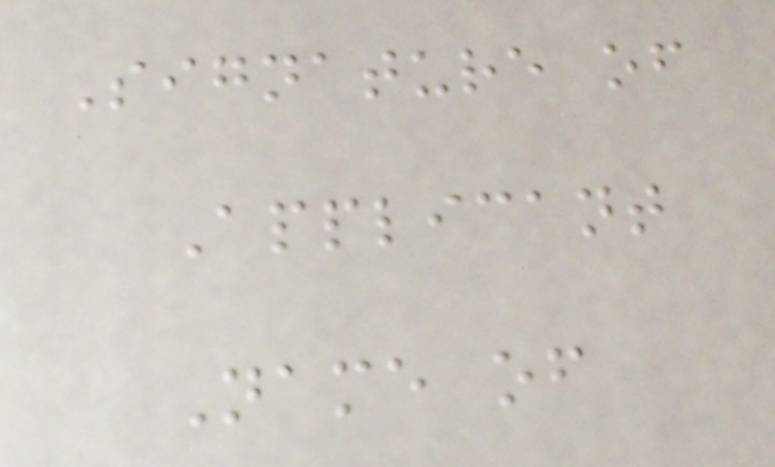Signature of
Applicant
Name of
